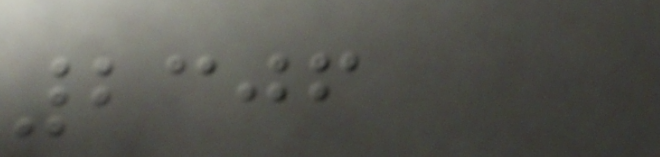2306
